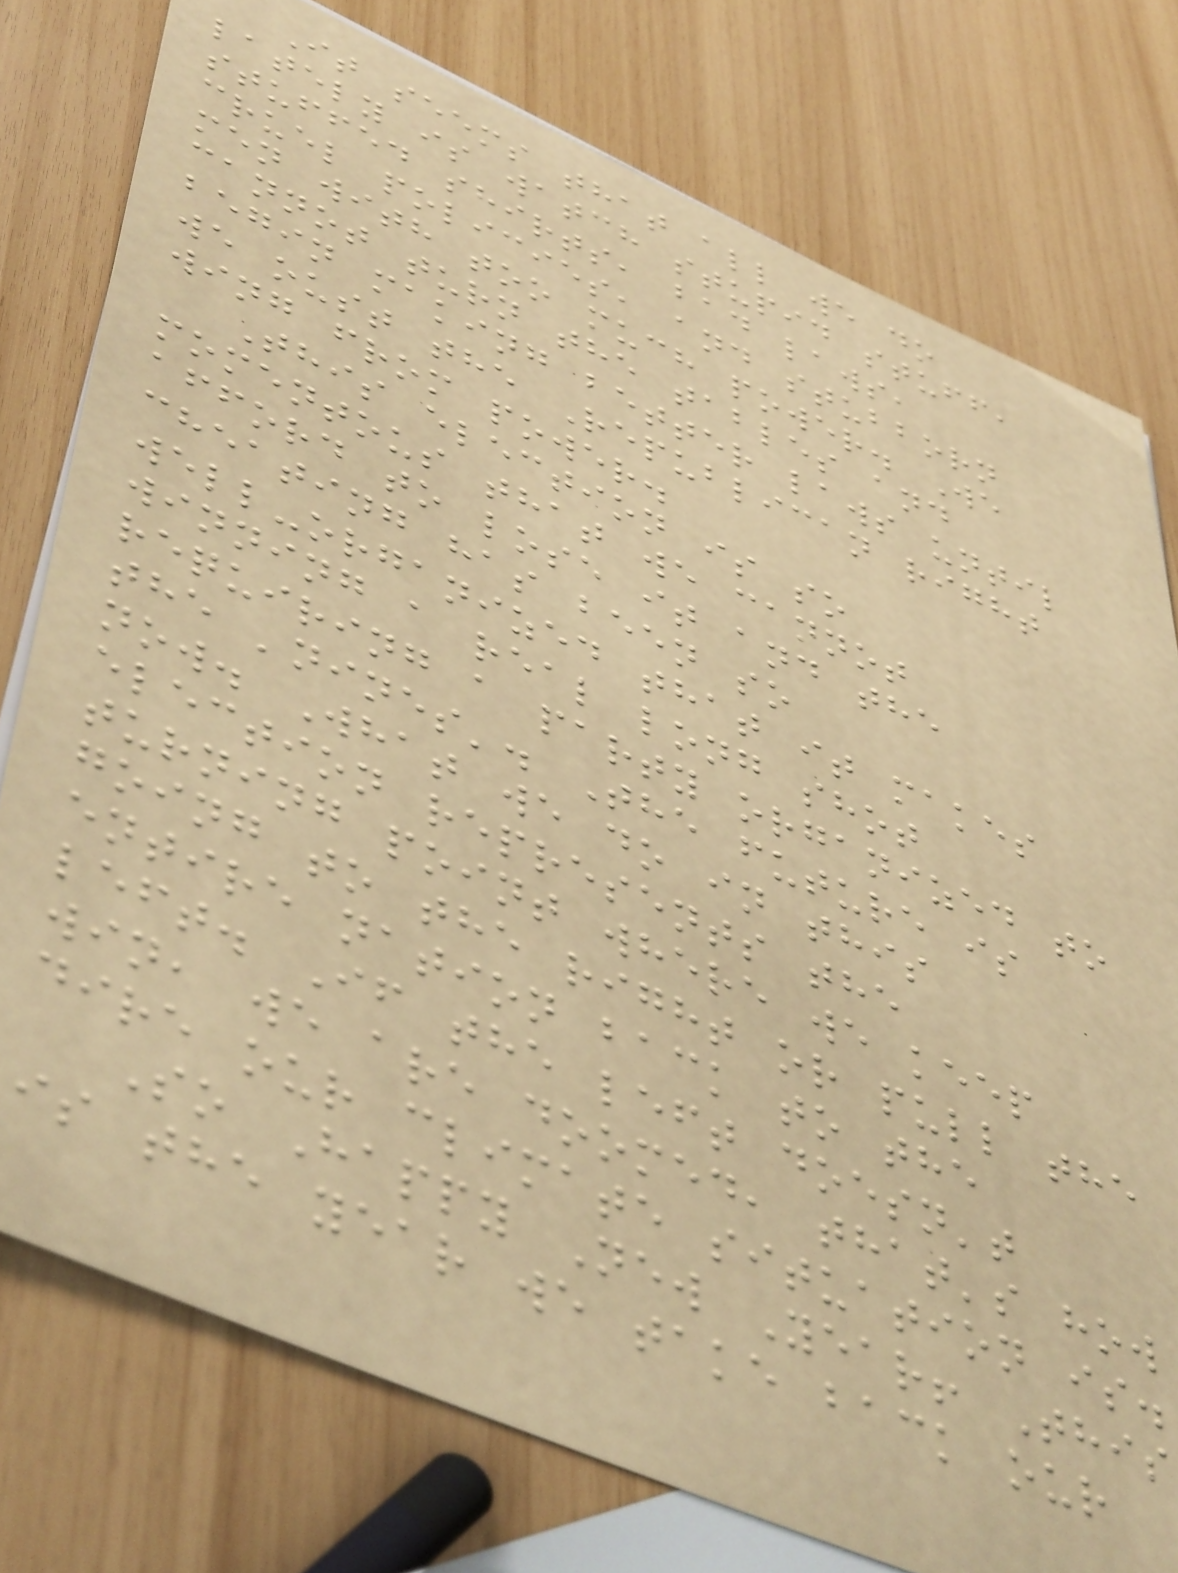It seems that all we do
lately is watch stupid stuff,
stuffed shirts, bad laws,
cruel policies, and stubborn
men with too much power. We
cannot turn the tables and
begin making better laws until
we oust the Republican right
wing from power.
This election is so
momentous that we cannot
afford to lose it and the
cheating has been so
well-organized that it makes
winning a real long shot
requiring a party organized to
the 'nines'. The future is
now. What we do in this
election represents the
turning point where we keep
going to the right or pull the
entire nation back to the
left. If the left doesn't
win, we are doomed, that's how
dire our climate situation is.
So Happy New Year! This
is the year we take back our
